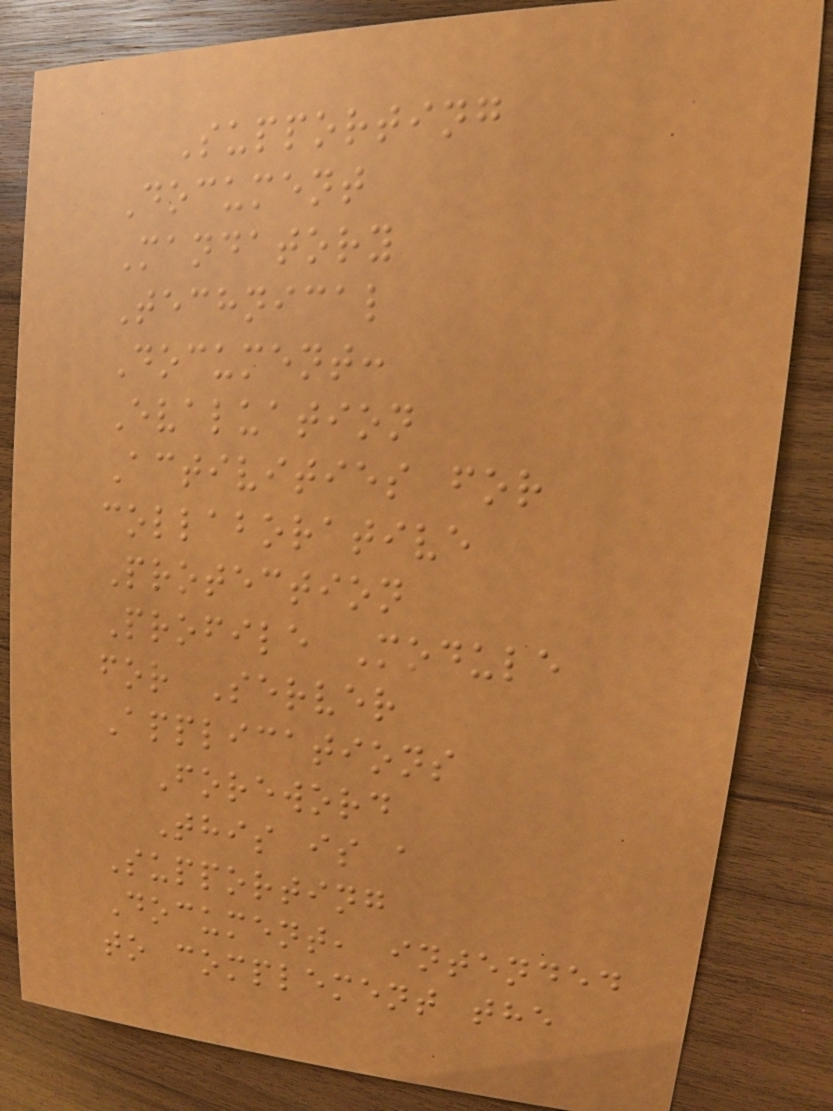Supporting
Document
Mandatory
Technical
Document:
Evaluation
Activities for
collaborative
Protection
Profile Module
for Server
Applications
Foreword
This is a
Supporting
Document, intended
to complement the
